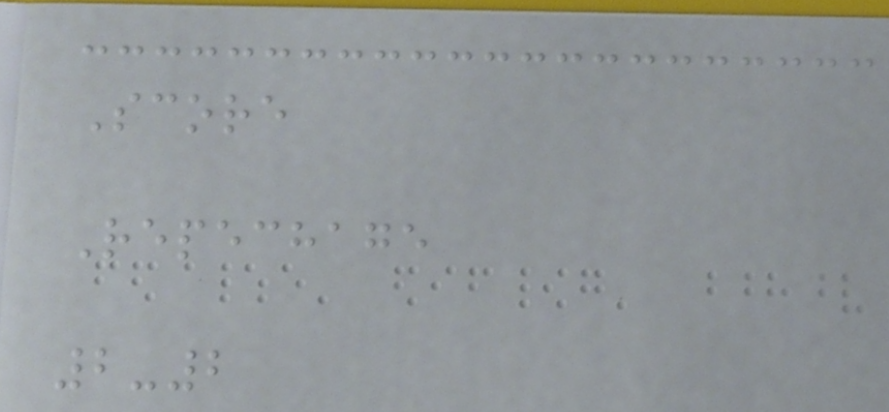Score
Repechage
2-2
